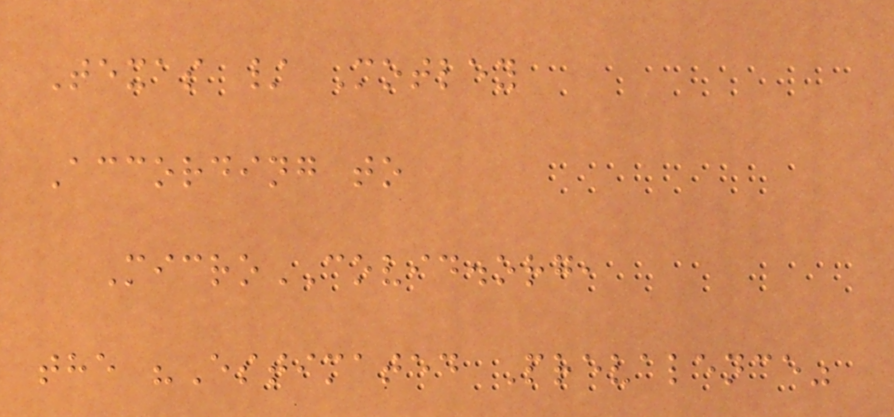Texas / Motley
According to
MicroCOVID.org,
the "Estimated Prevalence"
